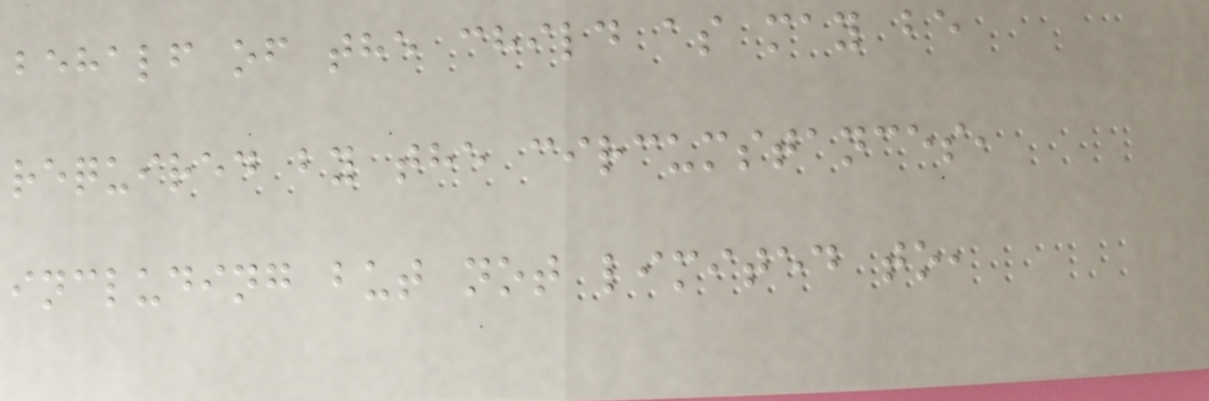behalf of the child as may be
required by the circumstances,
including but not limited to,
